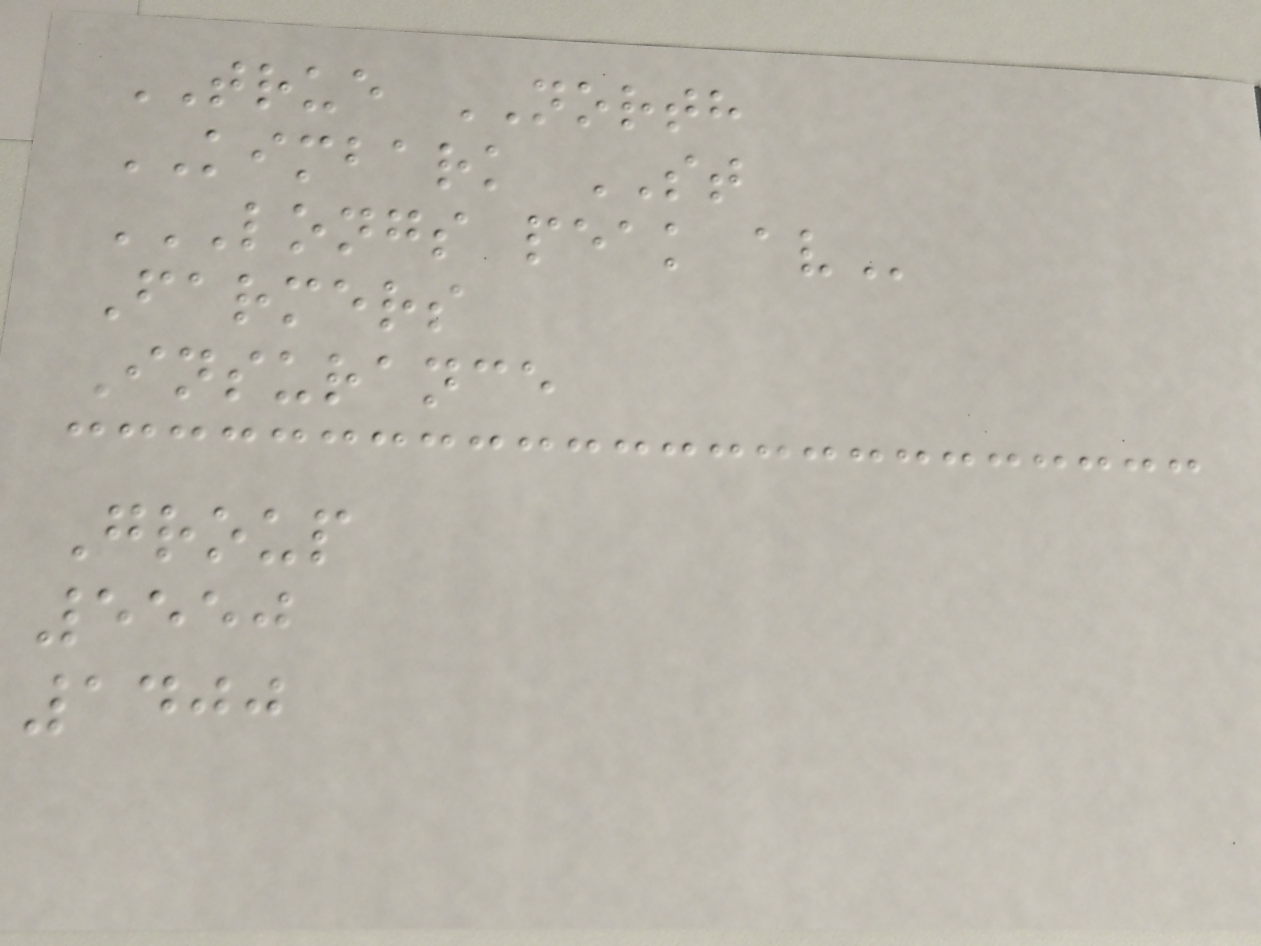TRUE NORTH
KIMBARK ST
LONGS PEAK AV
Farmers
Insurance
Group
5550
1400
